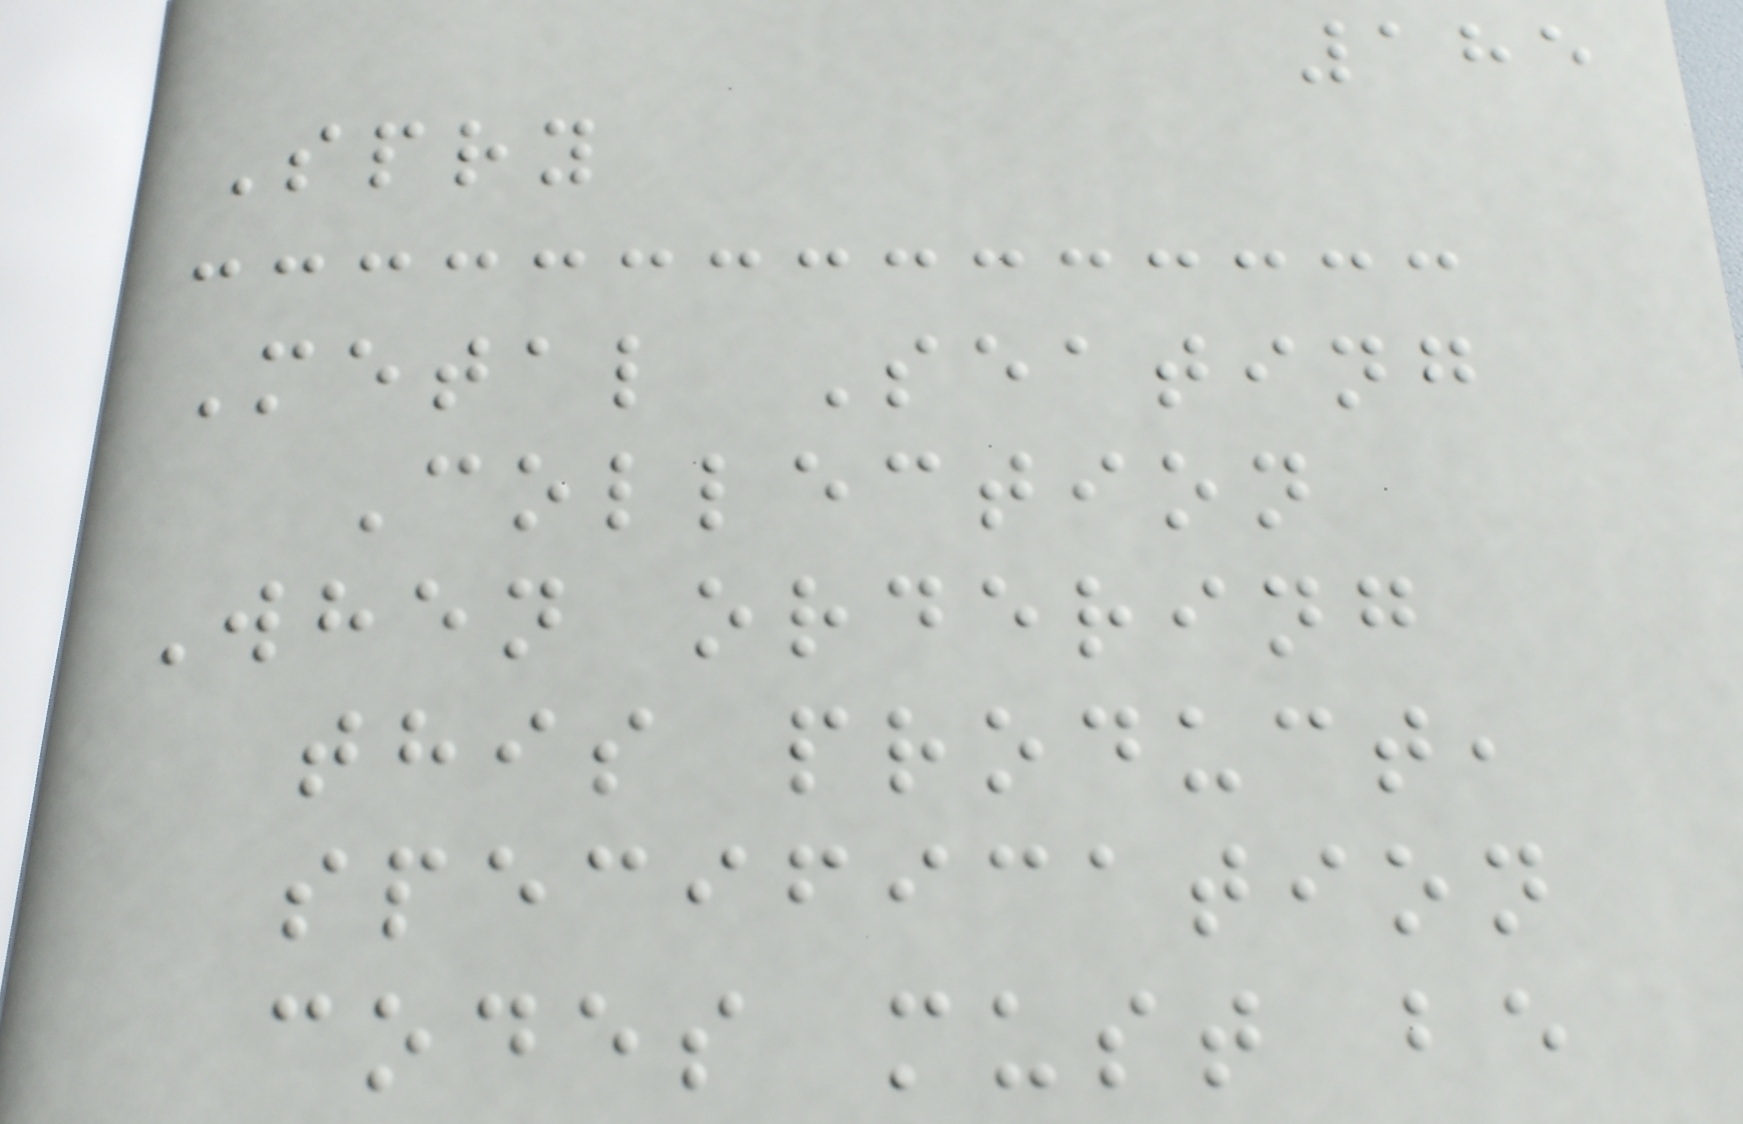185
Spry
Metal Seating
Collection
When ordering
this product,
specification
codes must be
